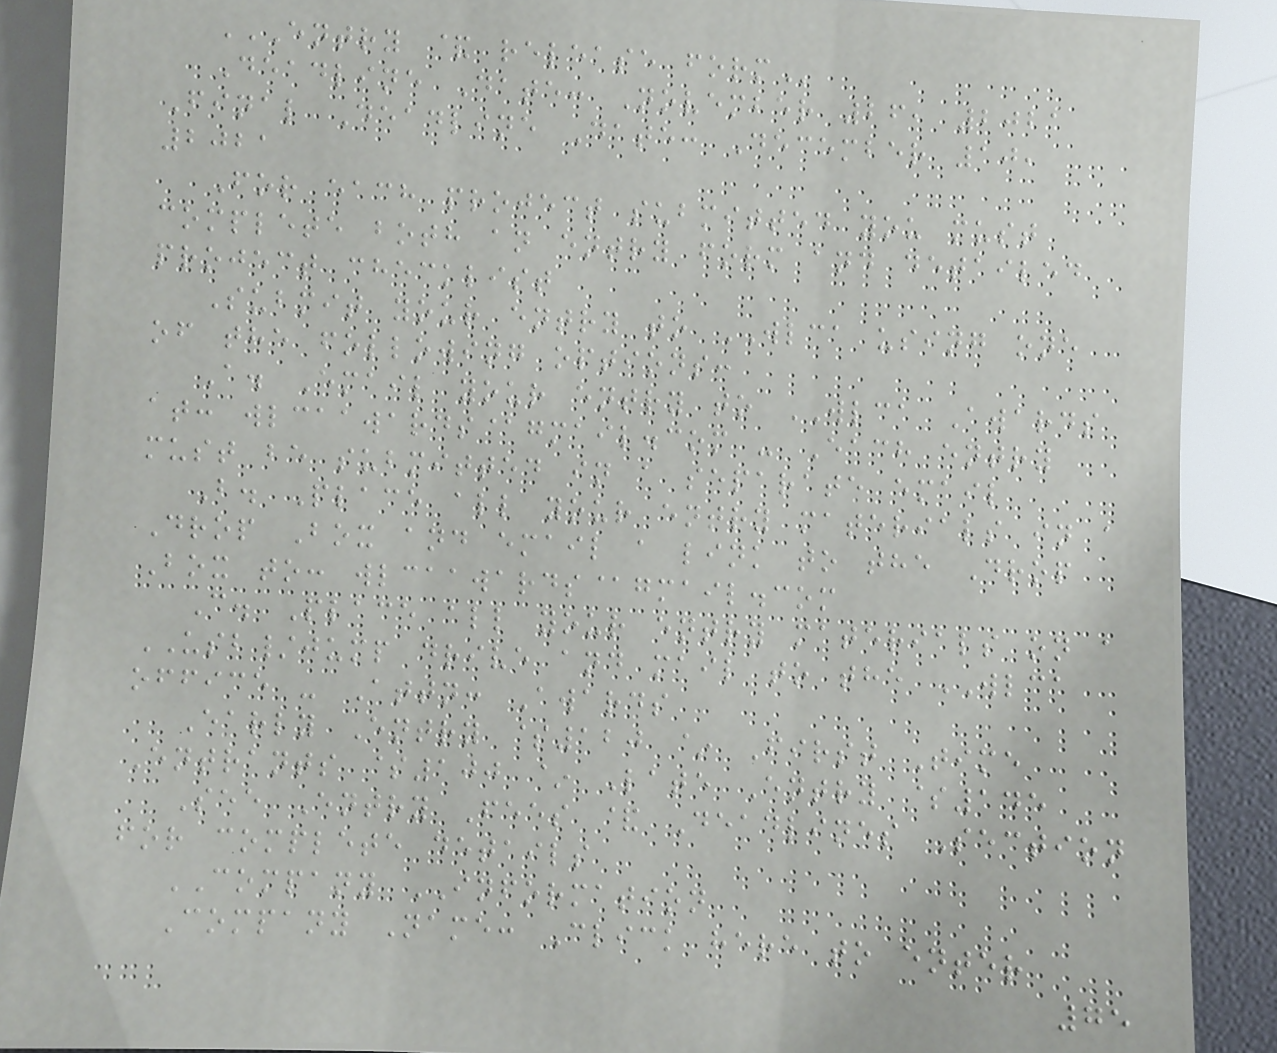ENTRY & RELEASE FORM
Deadline Date: November 26, 2021
Final Deadline Date: December 10,
2021
For each project submitted you must
complete both an entry form and detailed
project checklist
Submit your entry to WLCA using one
of the following options:
A. Email your entry to WLCA Awards
at: wlcaawards@gmail.com - Each entry
must be submitted in a separate email
B. Place all your entry materials in a
Drop Box and email a link to the Drop
Box to: wlcaawards@gmail.com
C. Place all your entry materials on a
USB/jump drive and mail to the WLCA
office - Attn: Awards
Early Entry $120 ~ First Time
Entrants $100 ~ Late Entry $145
See Entry Fees & Deadlines Section
for complete details
COMPANY INFORMATION
Company Name: Click here to enter
75
